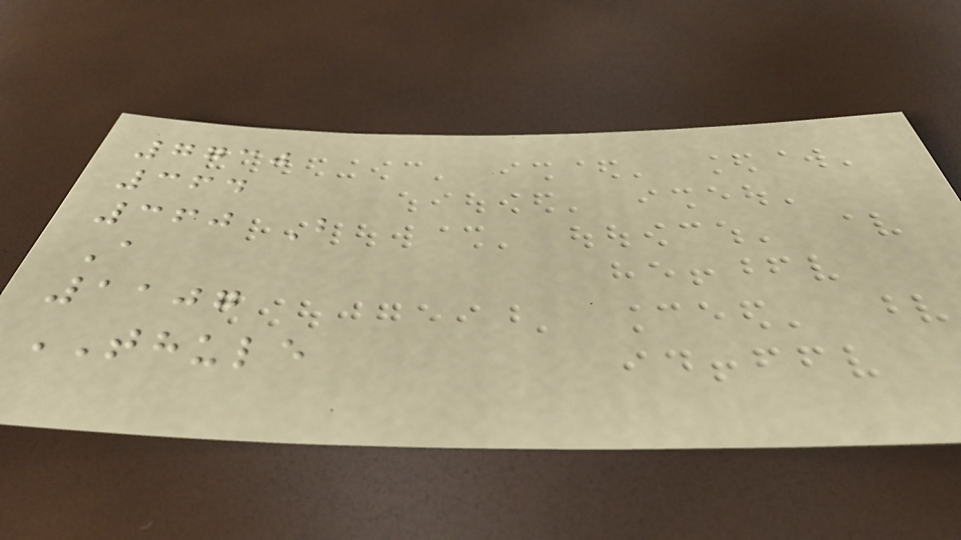7730
364
360 B
A
1107
THULE
